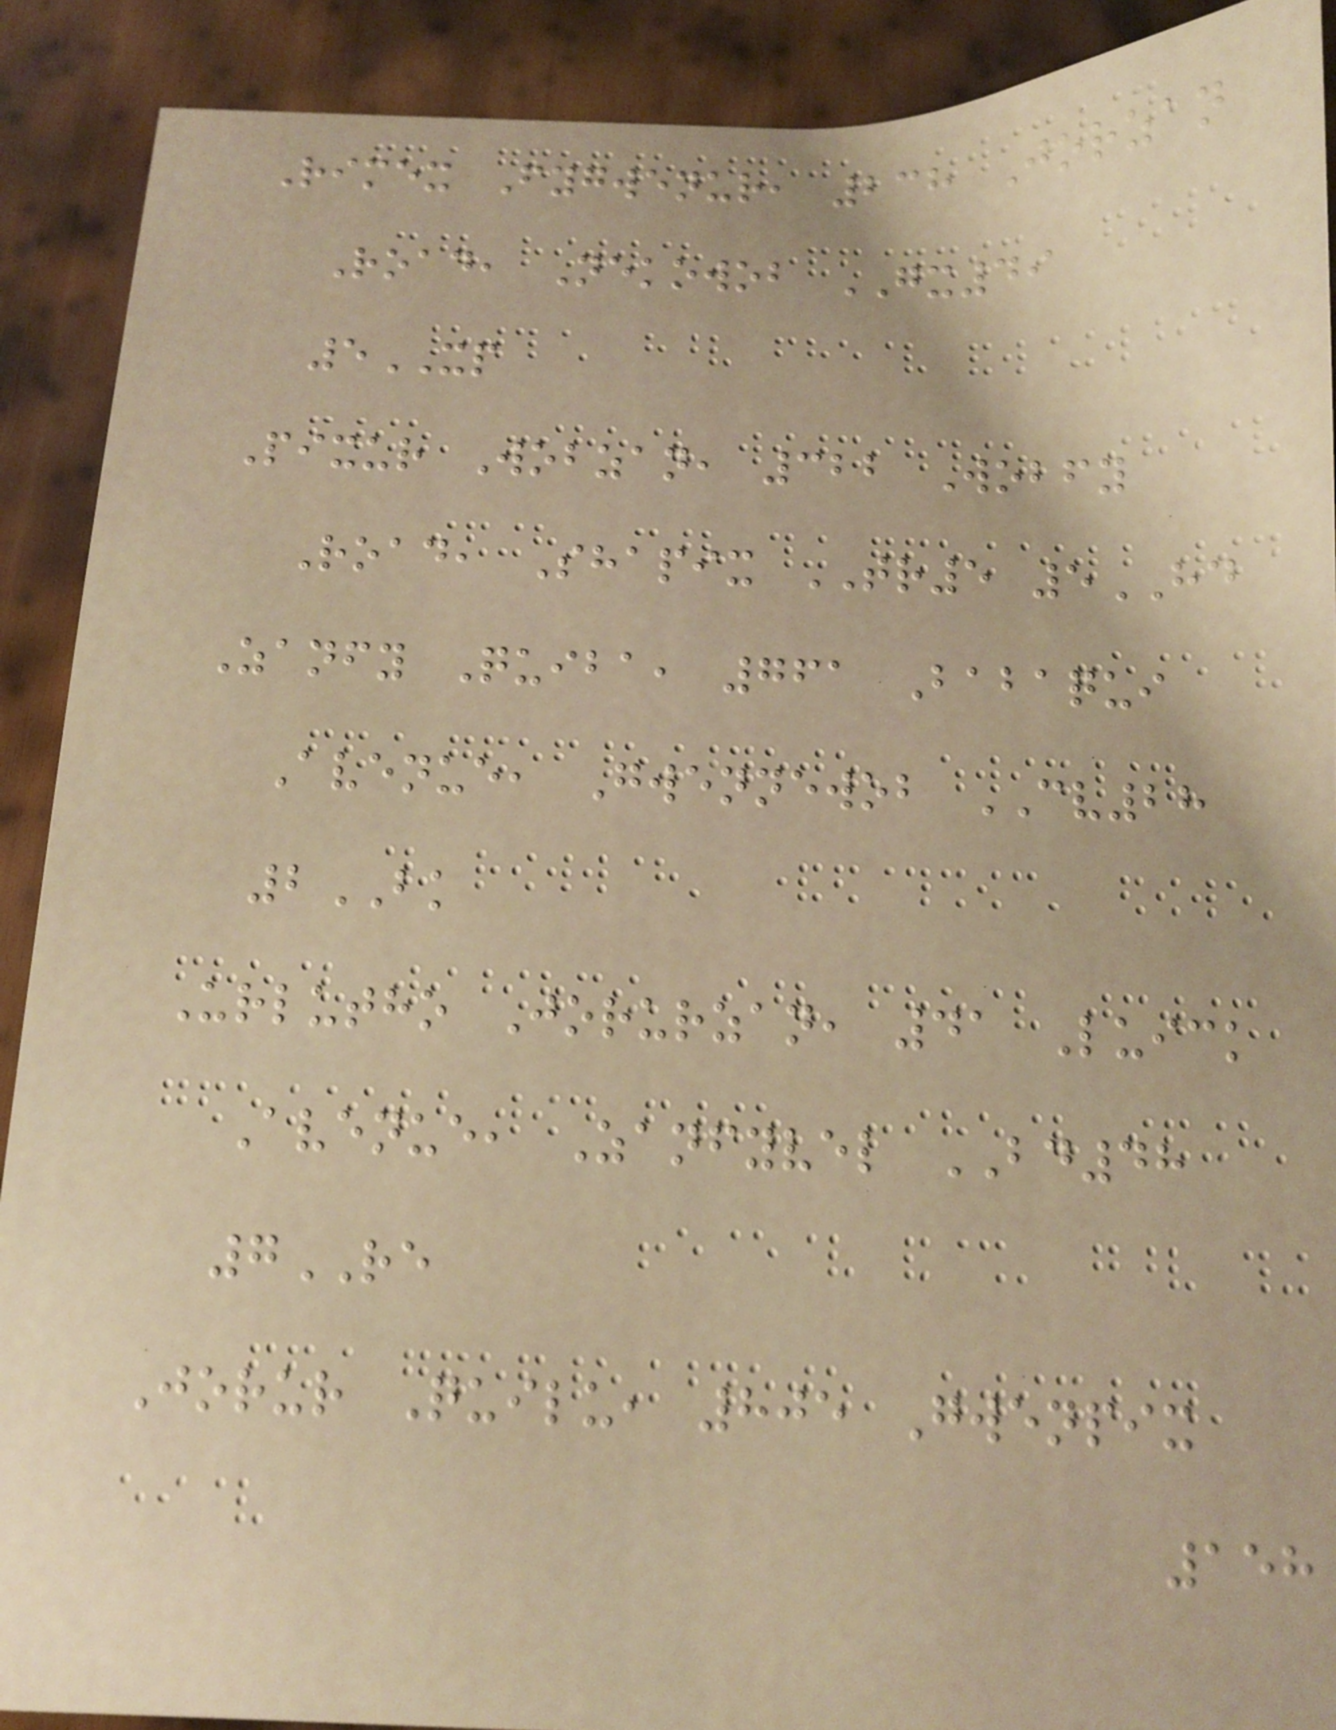Rimex Fygwenur, 238 Jorzan
Road, Nekowob GX49
5XP
Pixur Wobzan, 322 Wobfy
Road, Shapix TR5 5HD
Zanfy Quiba, 761 Babaqui
Avenue, Gwennewob CV28
2BK
Urlutho Jorurzan, 41 Luick
Avenue, Zanfyvel BD48
7RE
Jorur Quilu, 805 Gwenpix
158
